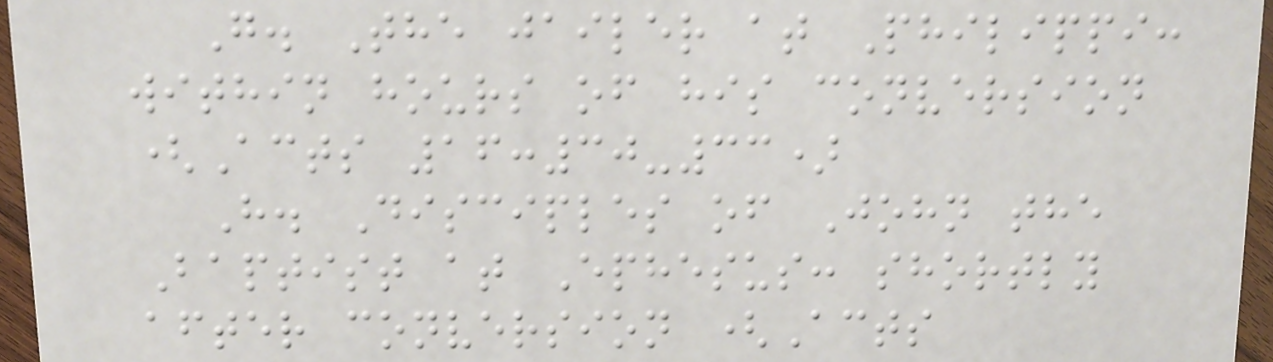G. The jailer at Philippi:
within hours of his conversion
(Acts 16:30-33)
H. Disciples of John the
Baptist at Ephesus: shortly
after conversion (Acts
